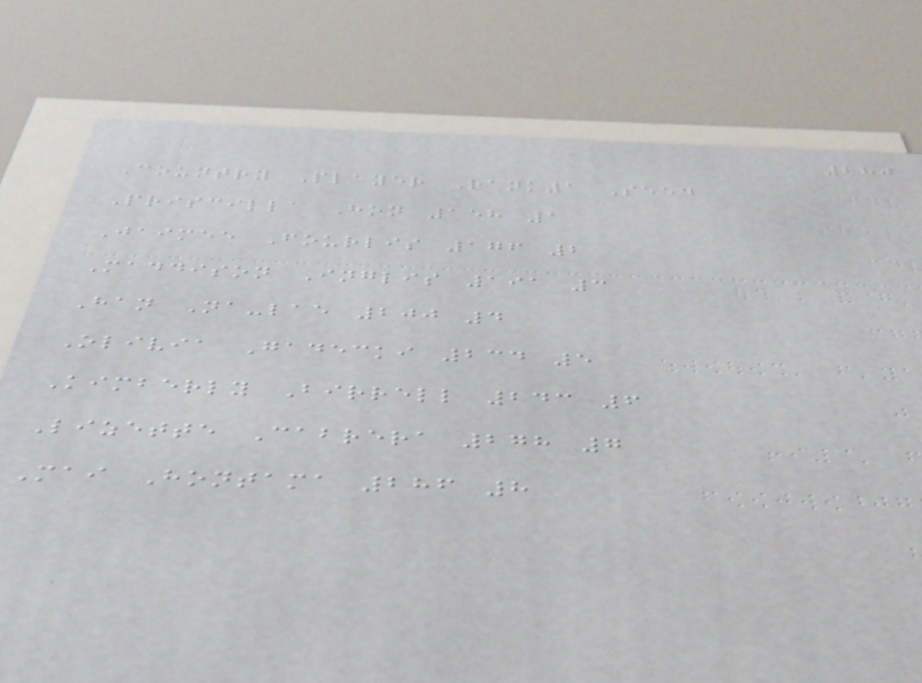280
Country Player Rank1 Seed
Priscilla Hon 158 1
Jaimee Fourlis 176 2
Maddison Inglis 191 3
Han Na-lae 200 4
Olivia Gadecki 234 5
Kimberly Birrell 243 6
Lizette Cabrera 278 7
Mai Hontama 286 8
